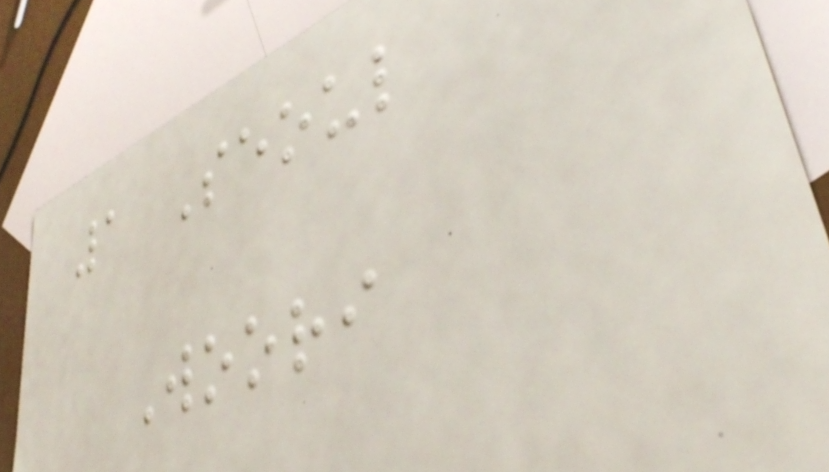1 Seoul
Woori
